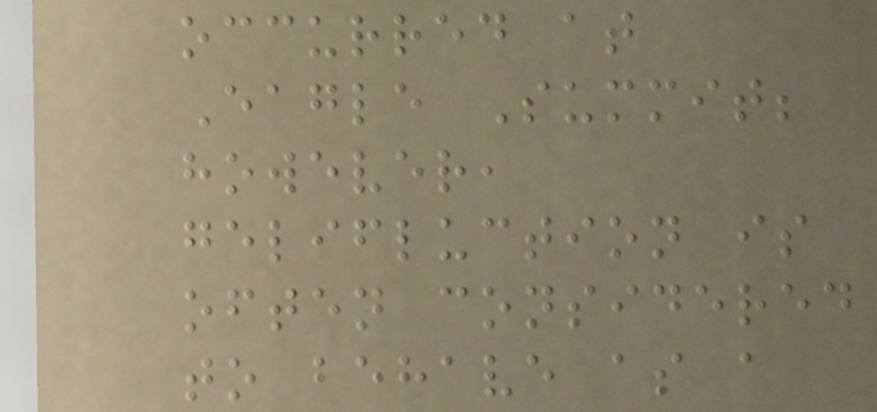occurred at
Eagle Summit;
however,
gelifluction is
often considered
to behave as a
